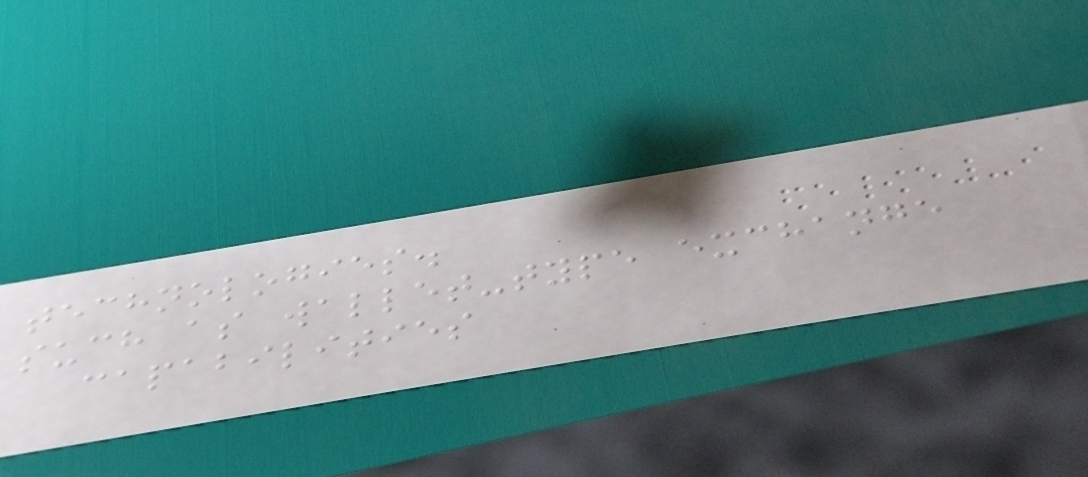technologies.
such as wallet-type exchange
capabilities
